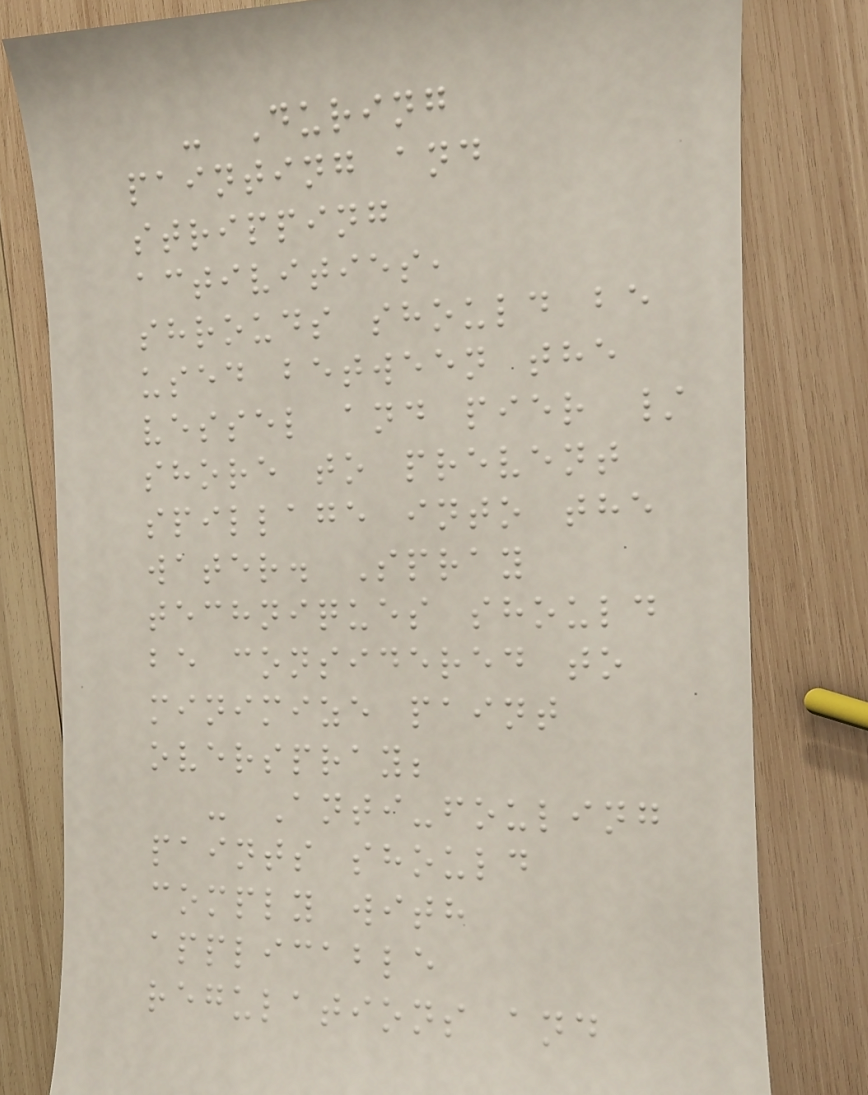- During
painting and
stripping
activities,
shrouds should be
used between the
vessel and pier /
shore to prevent
spillage into the
water. Spray
techniques should
be considered to
minimize paint
overspray;
- Anti-fouling
paints should
comply with
applicable
regulations and
